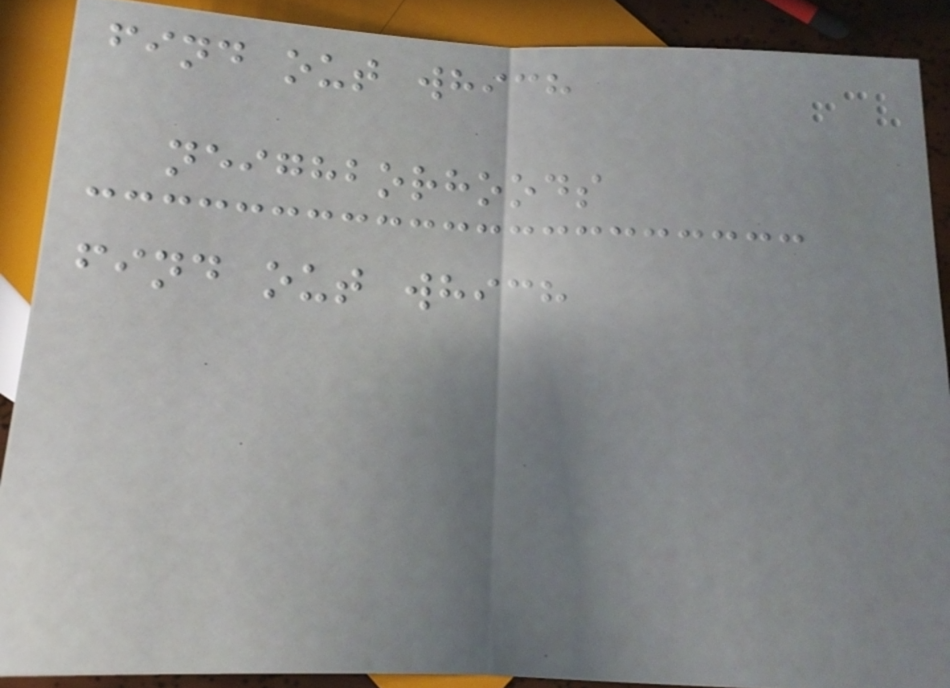find out which
neighborhoods
find out which
